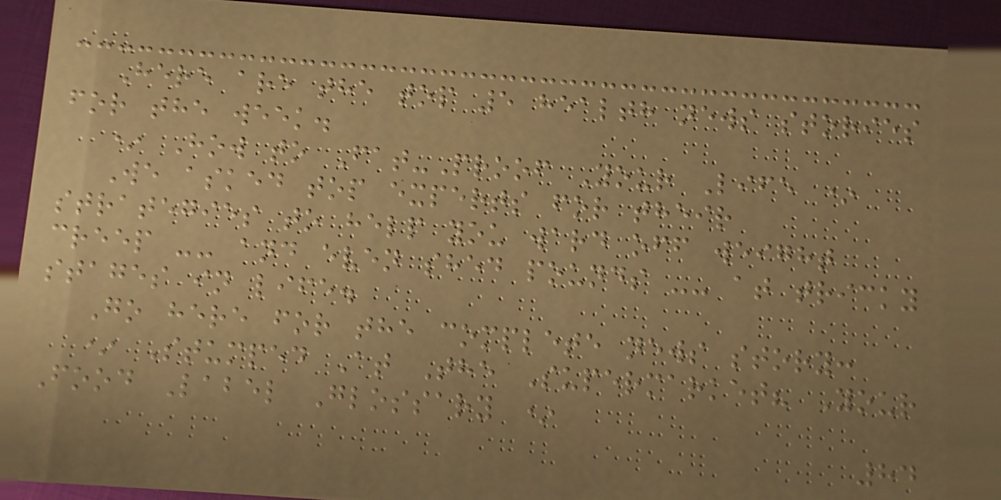Here are the top 5 health news stories
for the week.
* How to Fat-Proof Your Life *
We asked top experts for their
strategies to help you ward off weight
creep -- and even shed pounds -- at tricky
stages in life.
Go here for the complete news story:
* Stumped At The Supermarket? Your
Food Label Glossary *
84
